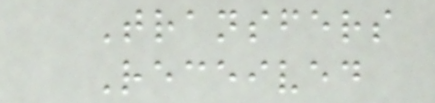Transfers
Received
